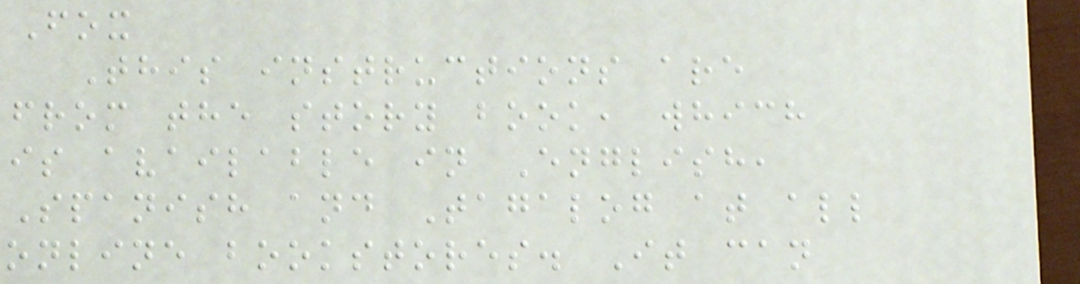Fox
This instructions are
from the story book, which
is available in English,
Spanish and Tagalog at all
online bookstores. It can
